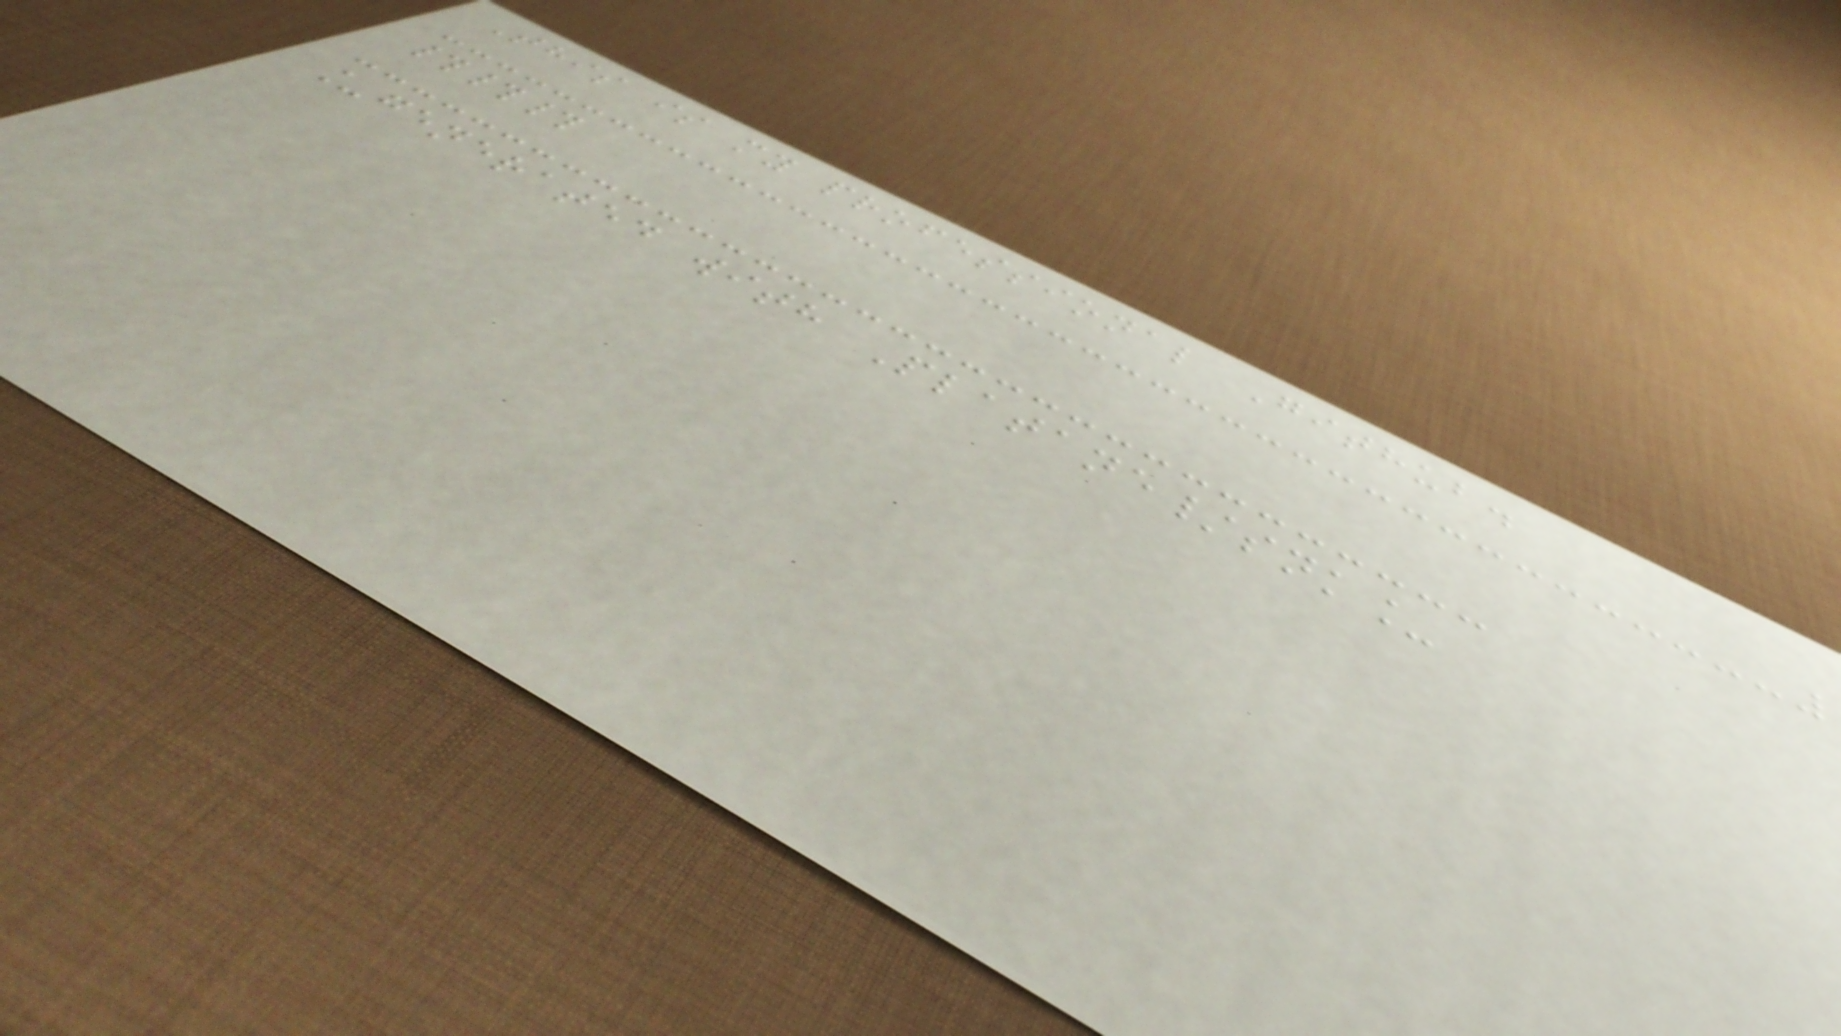This is my professional Github.
###
_generated with Platane/snk_
